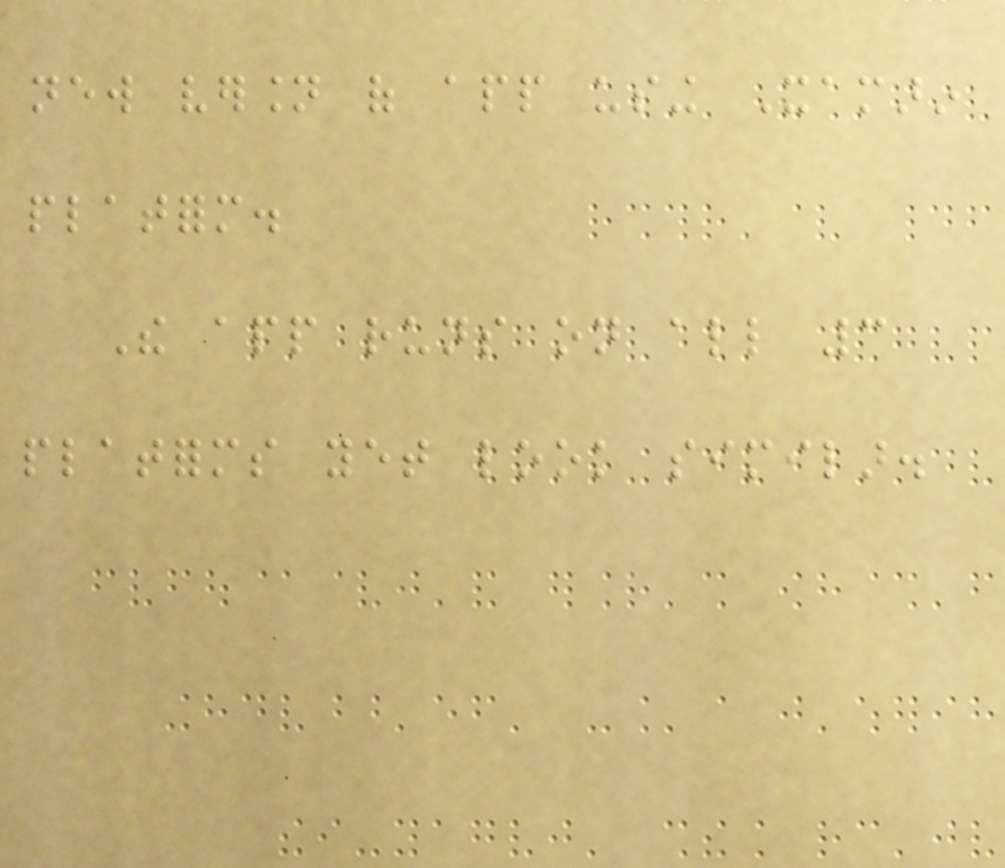new version of app using Xamarin
platform.
The app runs on all 3
platforms yet look similar.
